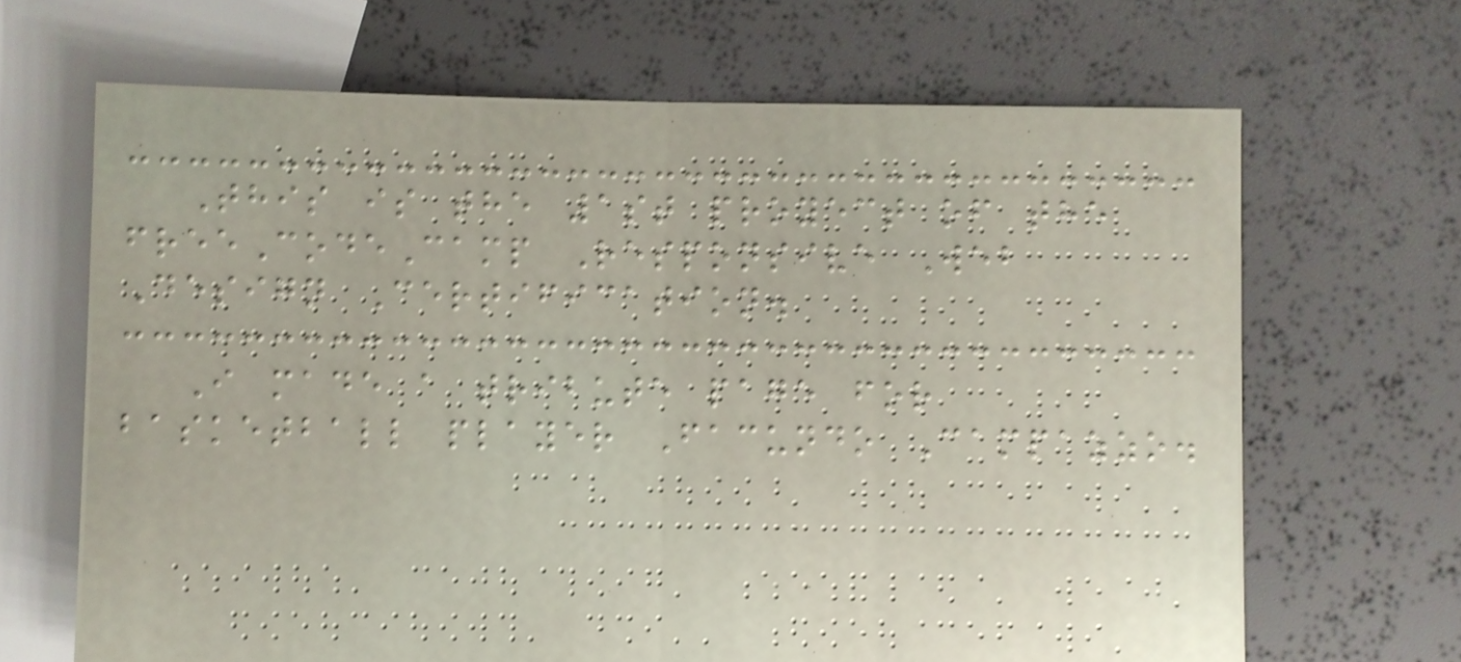This is the 1st proyect of the
freeCodeCamp Responsive Web
Design Certification.
I made a tribute page for
basketball player Facundo Campazzo.
